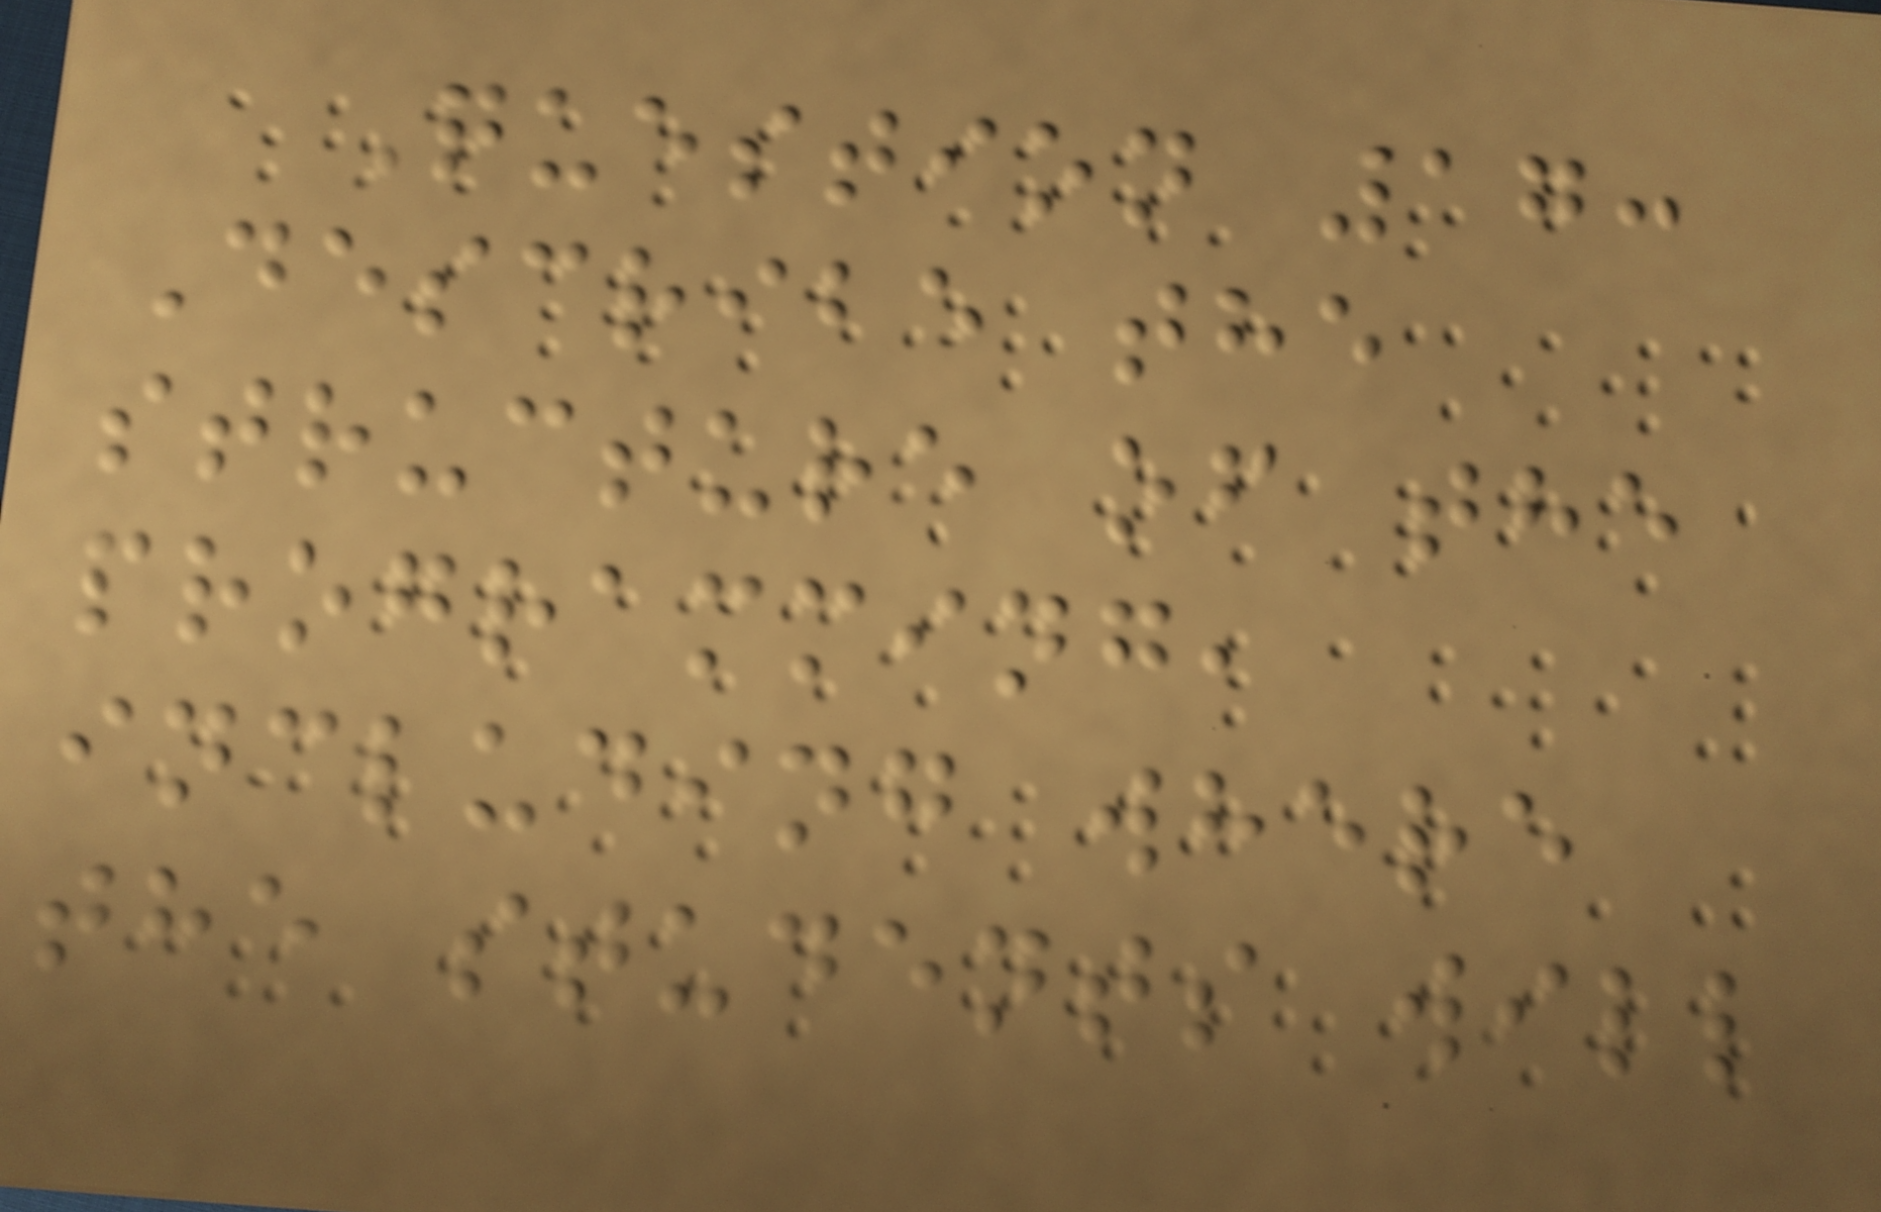Question 17:
Describe the
structure of the
programming,
including where
the students will
